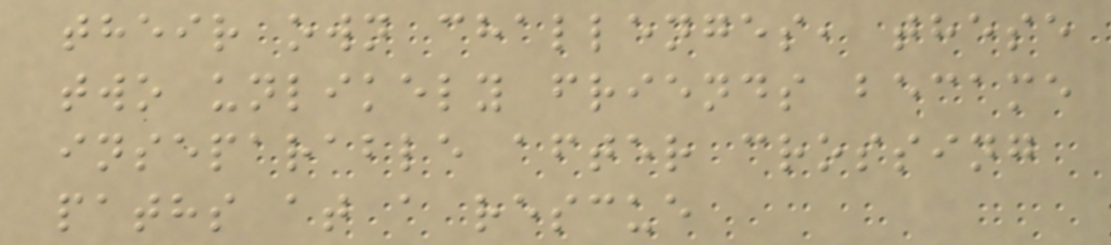their own challenges, these
two unlikely friends became
inseparable after crossing
paths at a rescue
